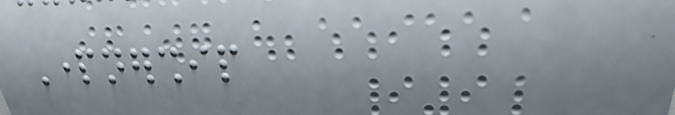Partnership
